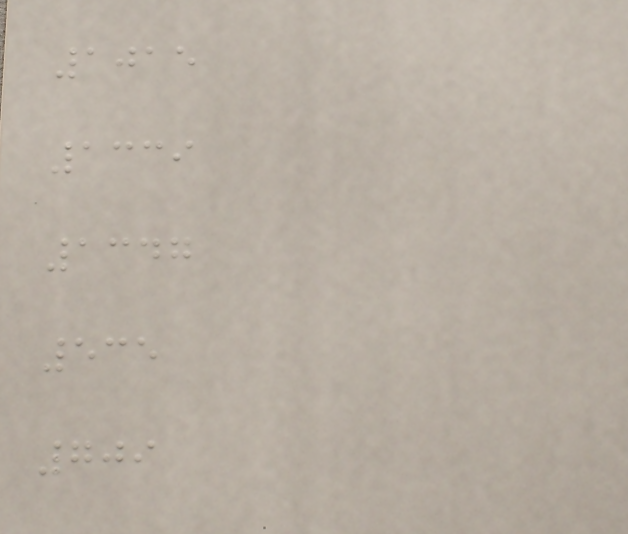1015
1339
1347
535
709
